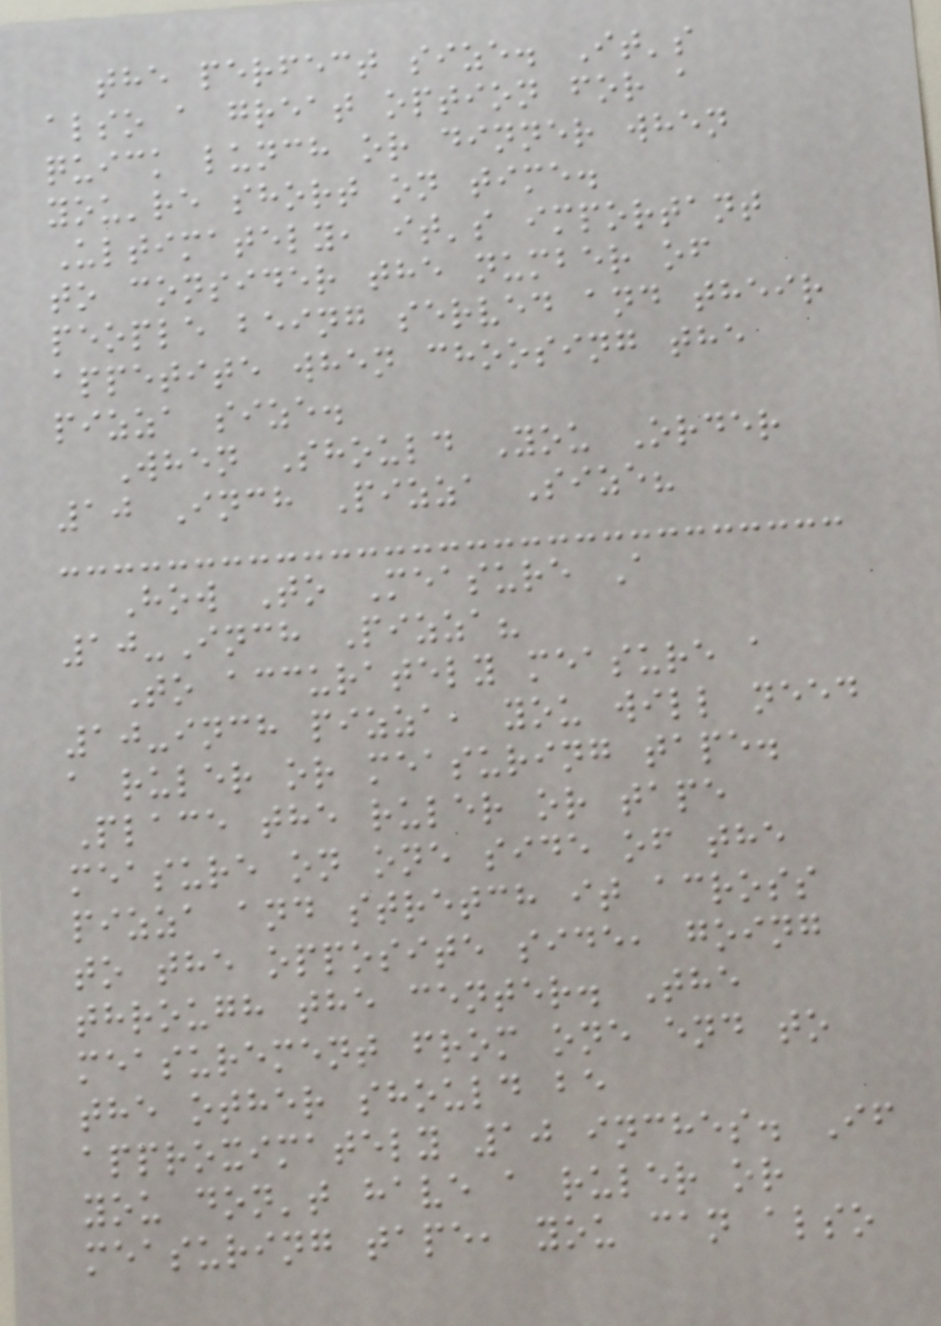the perfect size. It's
also a great option for a
quick lunch or dinner when
you're short on time.
Ultimately, it's important
to consider the number of
people being served and their
appetite when choosing the
pizza size.
When Should You Order
10 Inch Pizza Size?
How To Measure A
10-Inch Pizza?
To accurately measure a
10-inch pizza, you will need
a ruler or measuring tape.
Place the ruler or tape
measure on one side of the
pizza and stretch it across
to the opposite side, going
through the center. The
measurement from one end to
the other should be
approximately 10 inches. If
you don't have a ruler or
measuring tape, you can also
